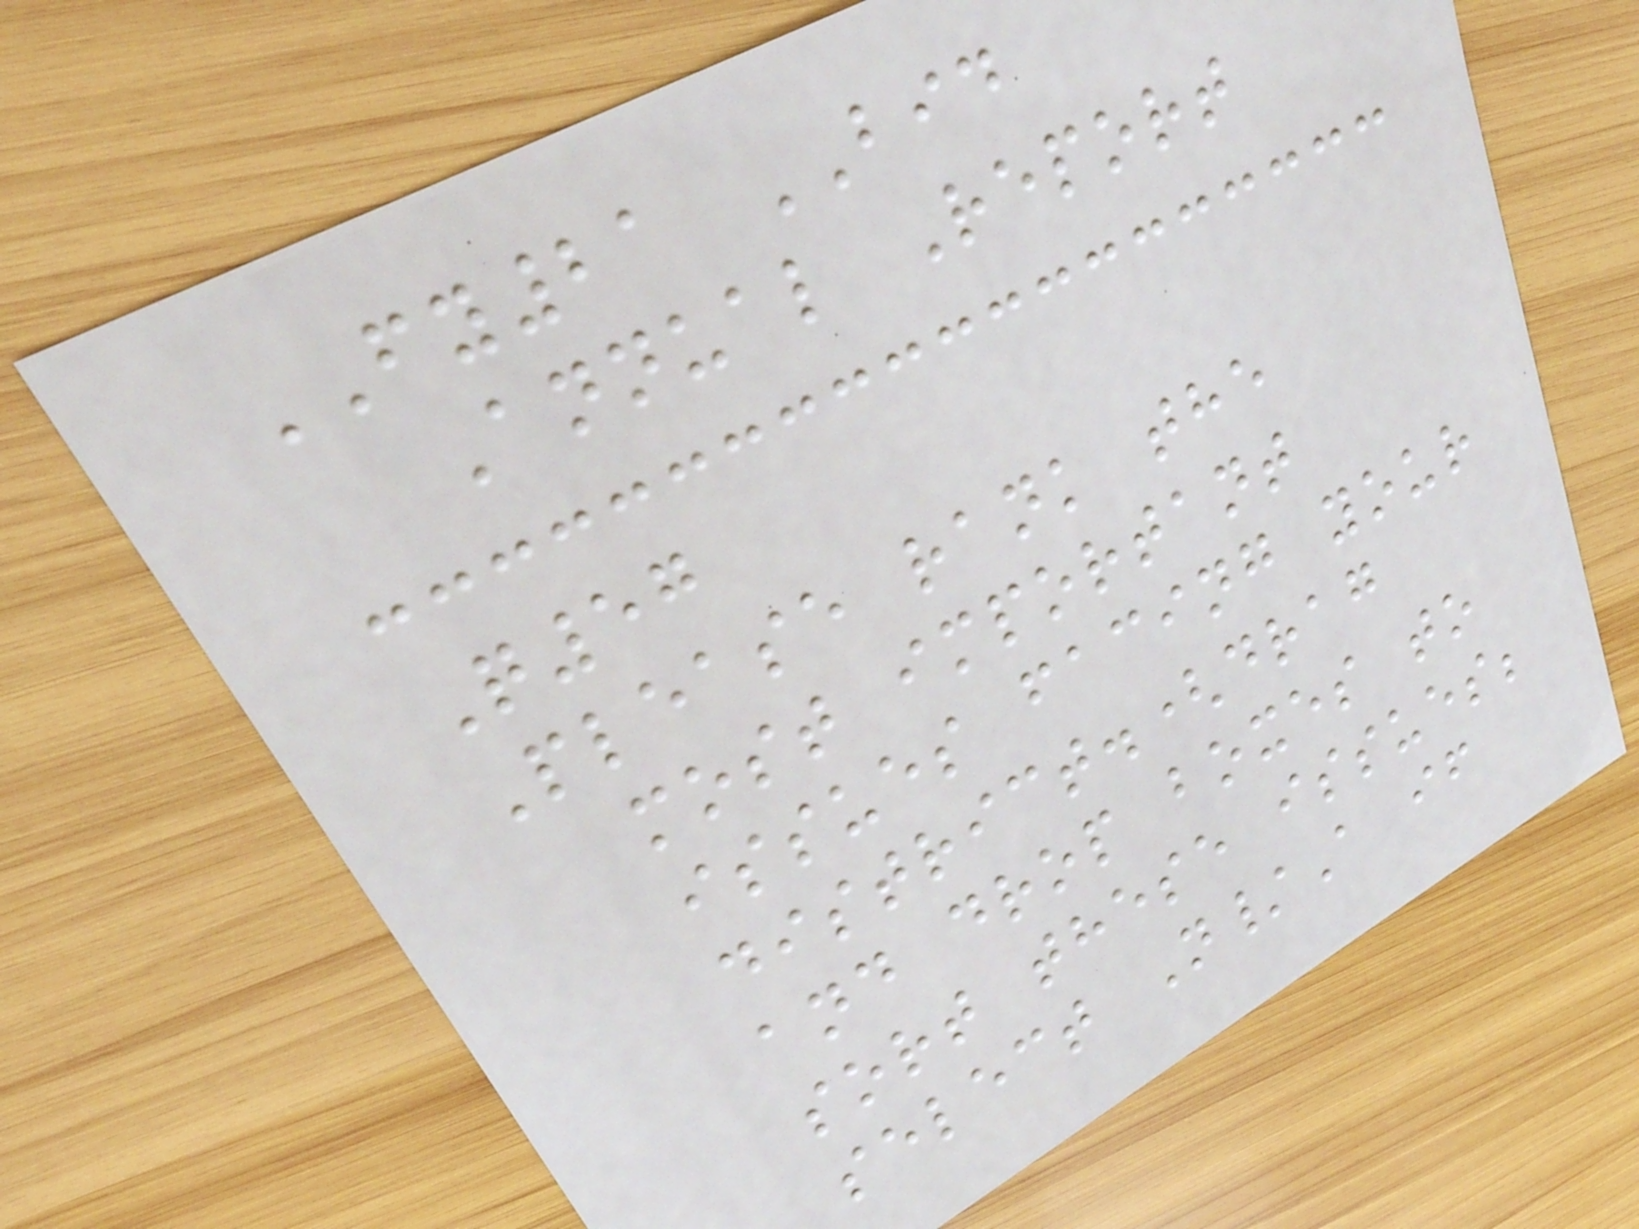FY21 BID
Annual Report
Q57
Please rank the
most important
issues facing your
district.(drag
and drop boxes to
sort these issues;
select N/A if
